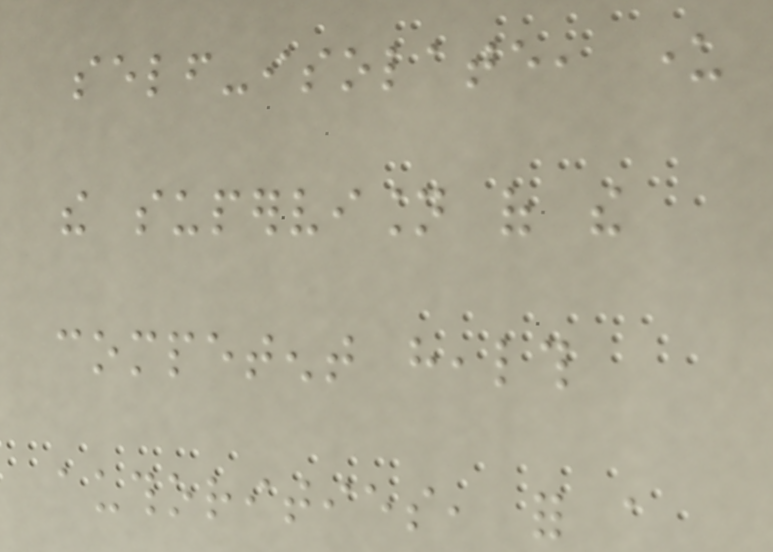self-isolate, under
the supervision of the
competent health
authorities, for a
